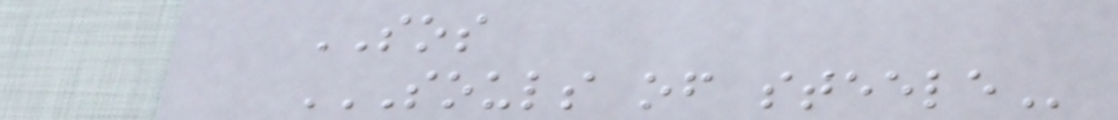SOS
SOULS OF STEELE
